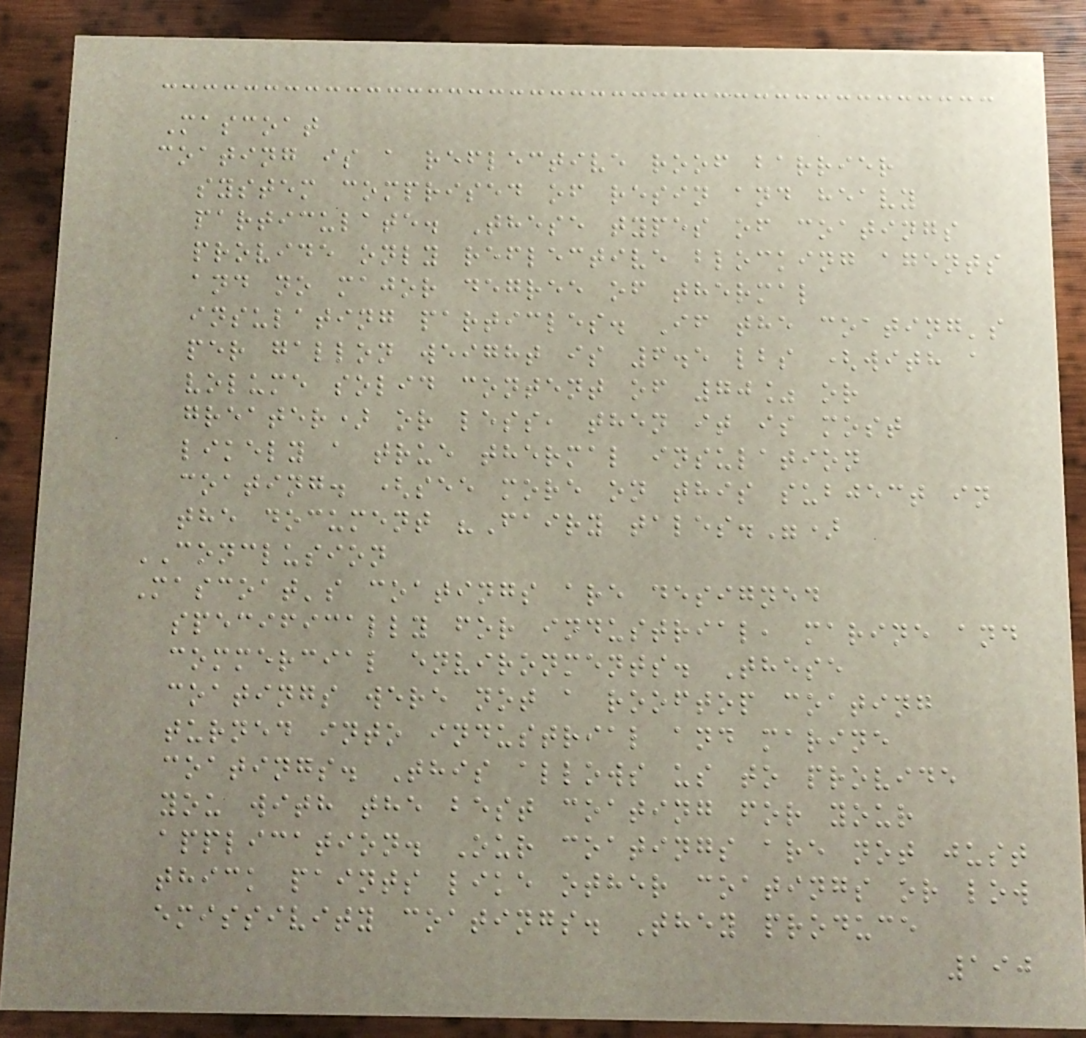Mascoat
coating is a reflective roof barrier
system comprised of resin and heavy
particulate. These types of coatings
provide only reflective blocking agents
and no major degree of thermal
insulating particles. If the coating's
per gallon weight is 6.5 lbs (with a
volume solid content of 70% or
greater) or less, then it is most
likely a true thermal insulation
coating. (see more on this subject in
the document "Fairy tales.")
CONCLUSION
Mascoat's coatings are designed
specifically for industrial, marine and
commercial environments. These
coatings were not a rooftop coating
turned into industrial and marine
coatings. This allows us to provide
you with the best coating for your
application. Our coatings are not just
thick paints like other coatings or low
emissivity coatings. They produce
190
